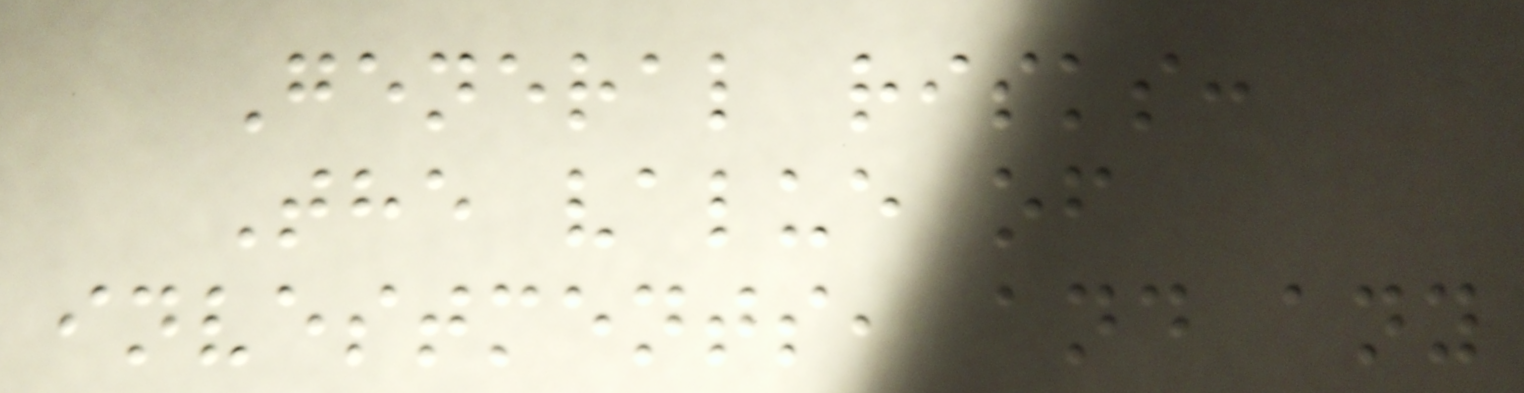General risks:
The value of
investments, and any
